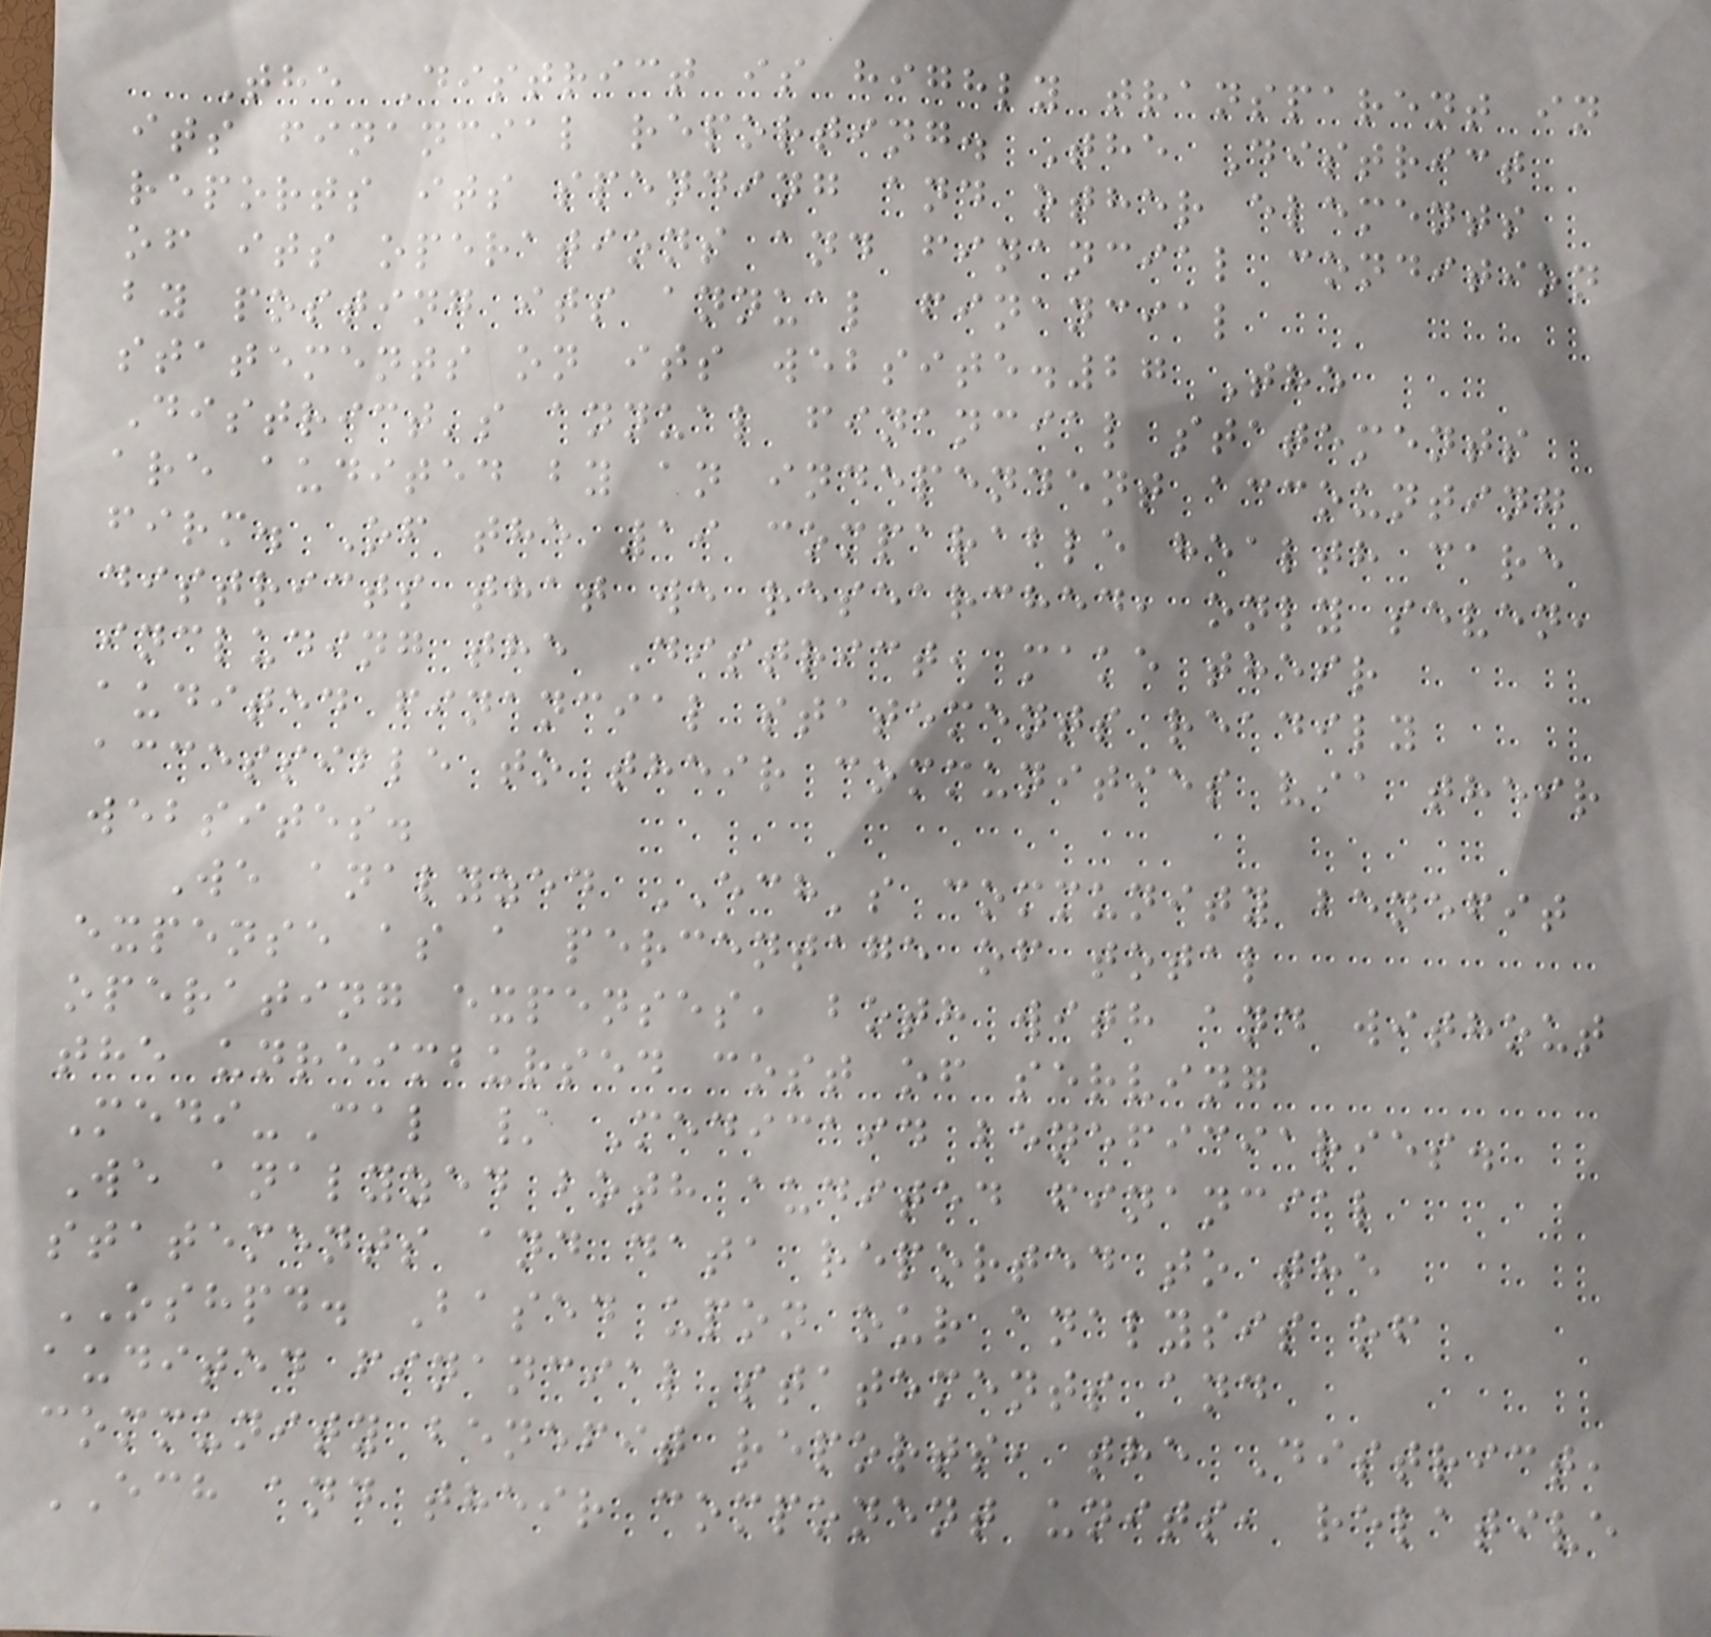The District is highly transparent in
its financial reporting. The District
reports its spending and other elements
of its operations and financial condition
by posting its annual financial
statements on its website.27 The
District's annual financial statements
are audited by an independent accounting
firm. Of the 19 comparable health care
districts that we researched, only seven,
including the District, make their
audited financial statements readily
accessible to their communities via their
websites.
We analyzed ECH's community benefit
expense as a percentage of total
operating expenses, both with and without
the unreimbursed cost of serving
Medi-Cal / Medicaid beneficiaries.
We analyzed both audited financial
statements and data reported to the
OSHPD. Based upon our analysis of
audited financial statements and
community benefit reports, the District,
ECH and their component units, relative
